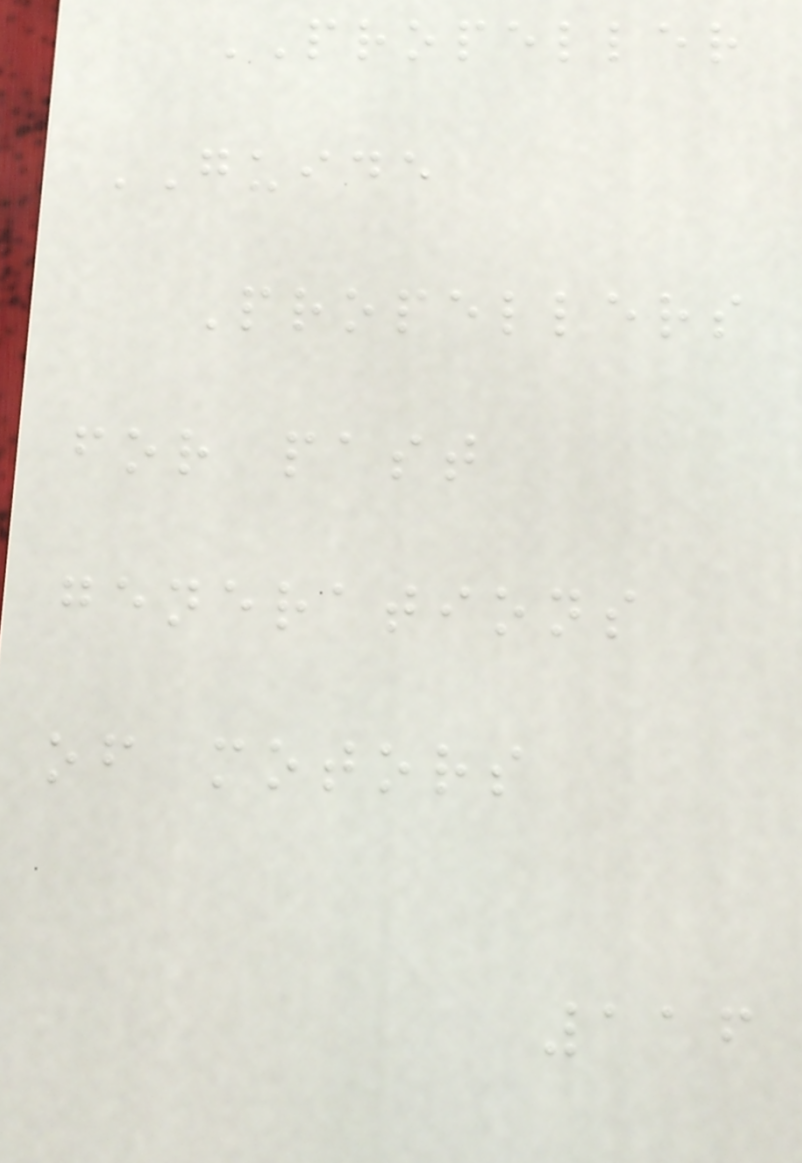PROPELLER
GUIDE
Propellers
for past
generations
of motors
116
